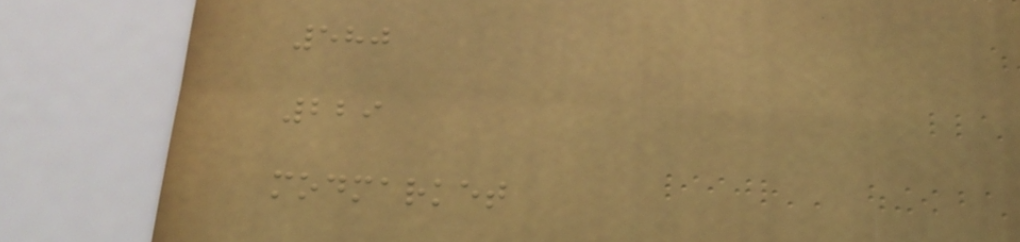580
229
modmarket
